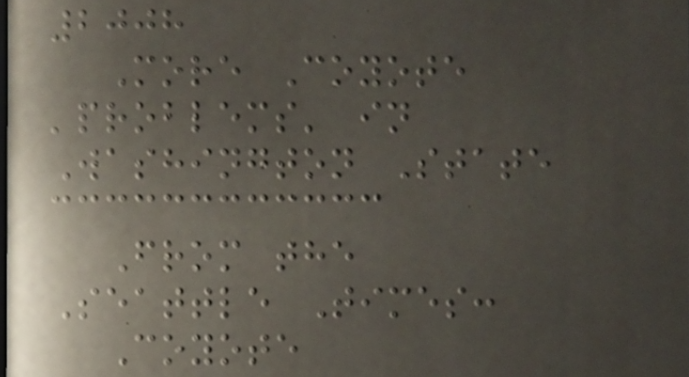2008
More Coyote
'problems' in
Washington State
From the
Seattle Times:
Coyote
